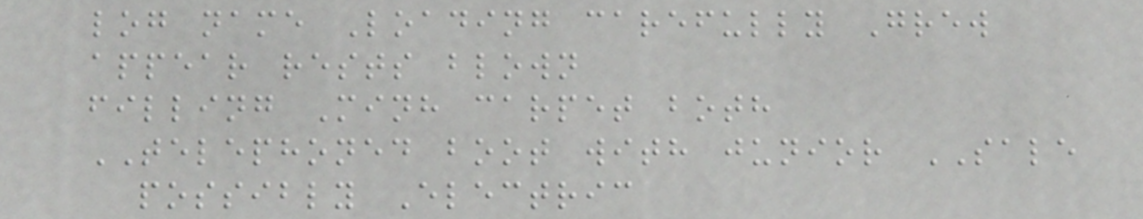log name Loading carefully Grew
appear rests blown
filling Minh carpet both
TELEPHONED boot with junior SALE
possibly Electric
